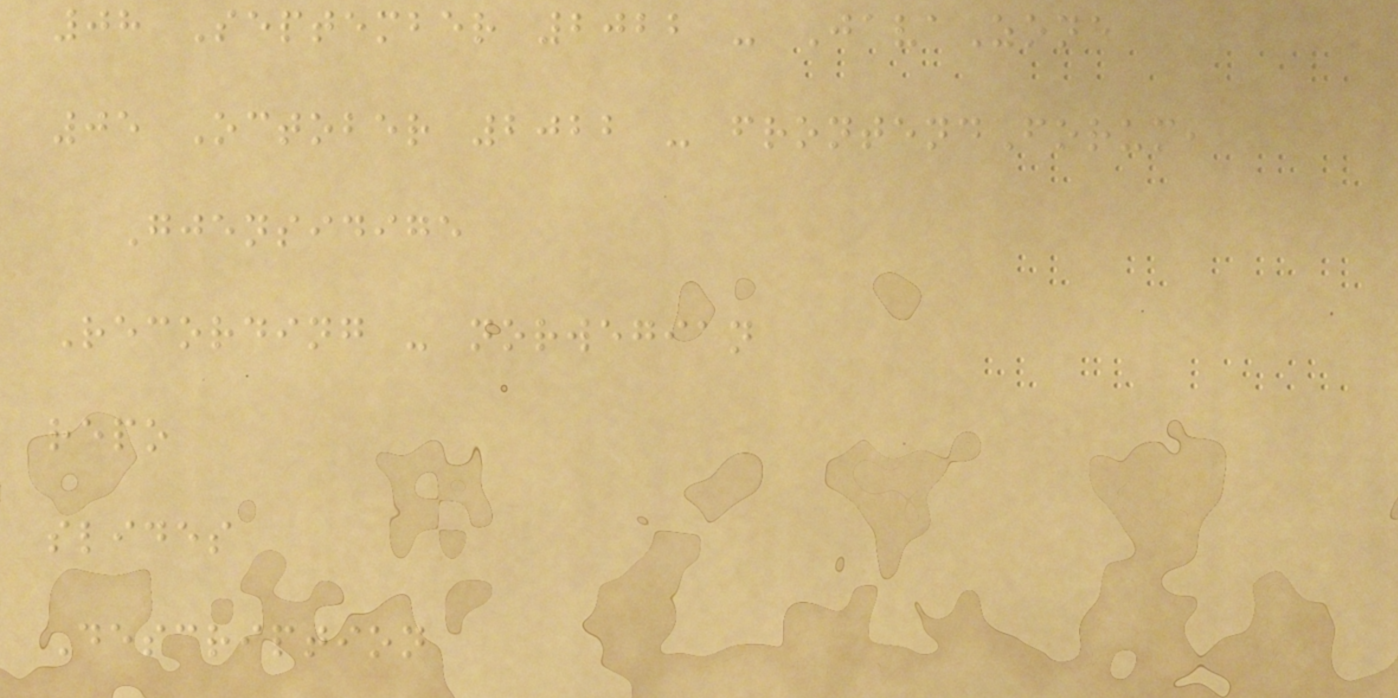08 September 2022 - JavaZone
05 October 2022 - frontendForum,
Gjensidige
Recording - norwegian
repo
slides
Description
